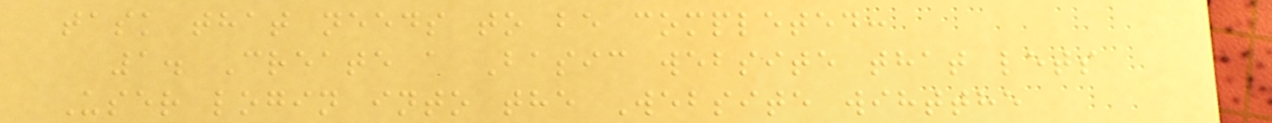task that needs to be completed:
1. Create a Basic website that lets
User login into the Website wihtthe
